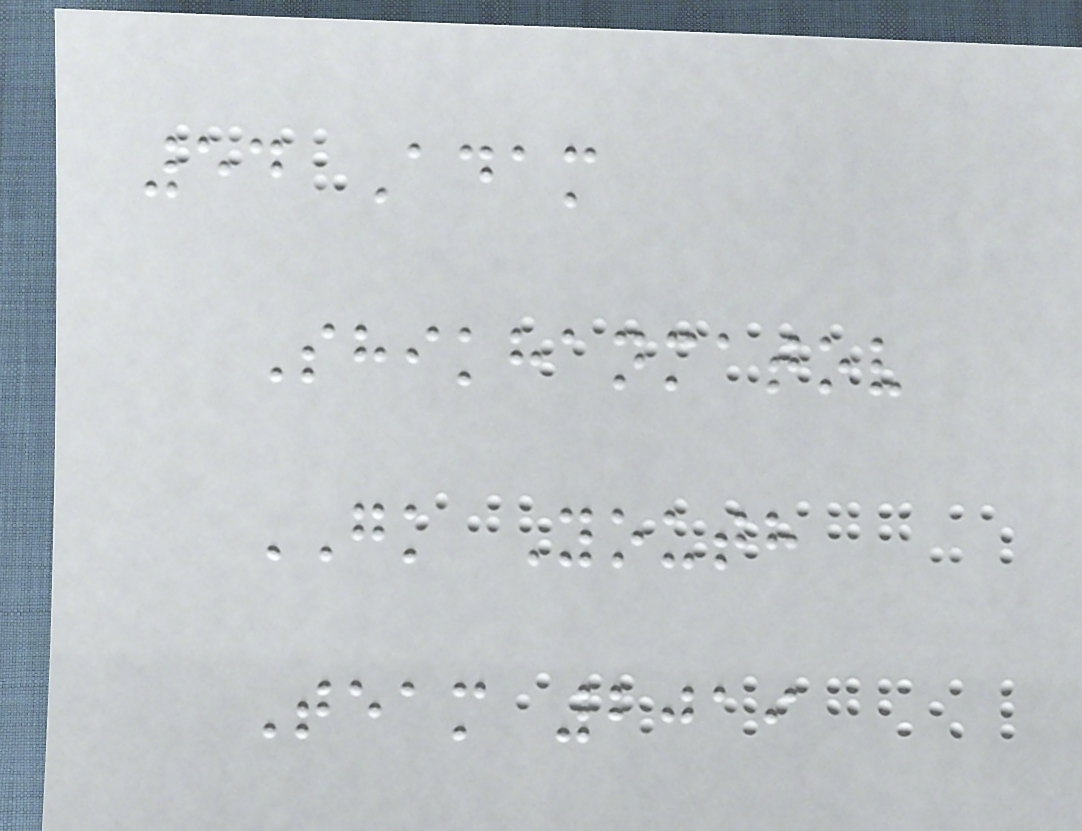54 Adam
Shikhanmatov
GK Youth
Team 2019
